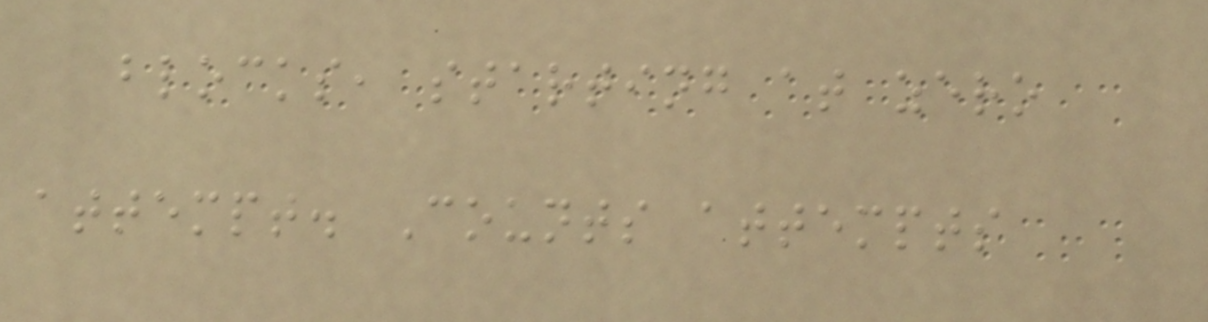blocks, starting at zero
attempt. Counts attempts
